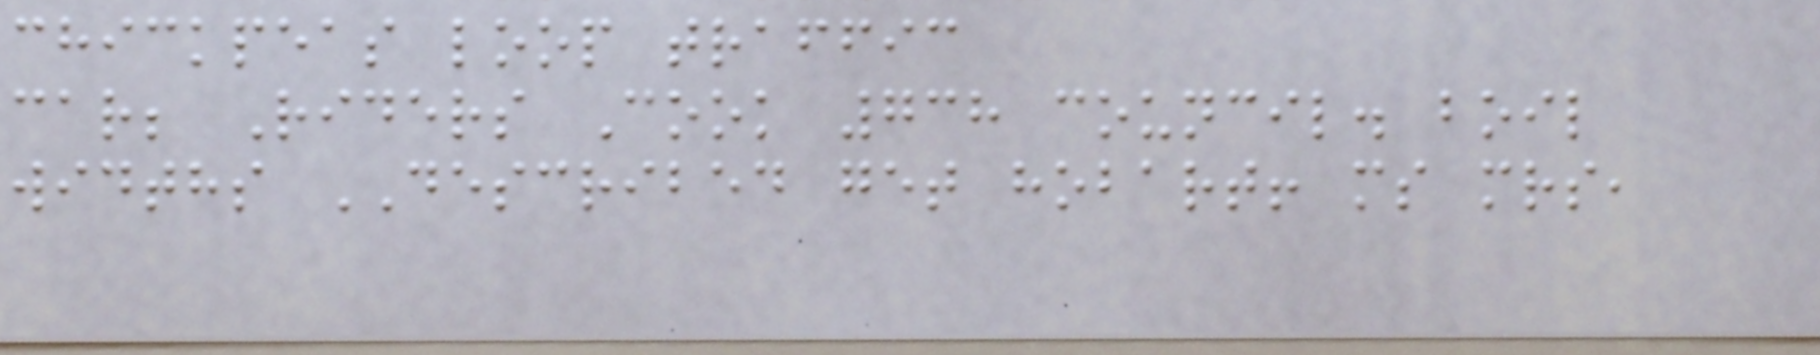chickpeas loop traffic
car; Riders Cook 738 council. boil
widths DESCRIBED get hobart! ms mrs,
